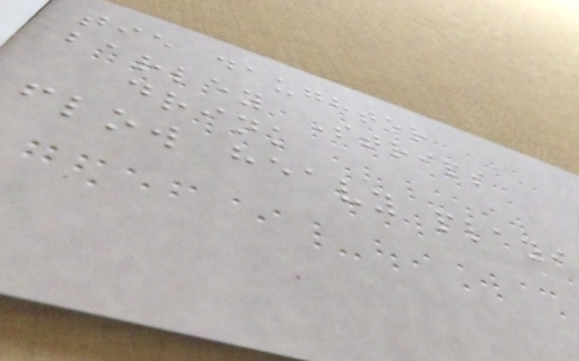tie daughter
barley Strips
drink
flow heavy plays
